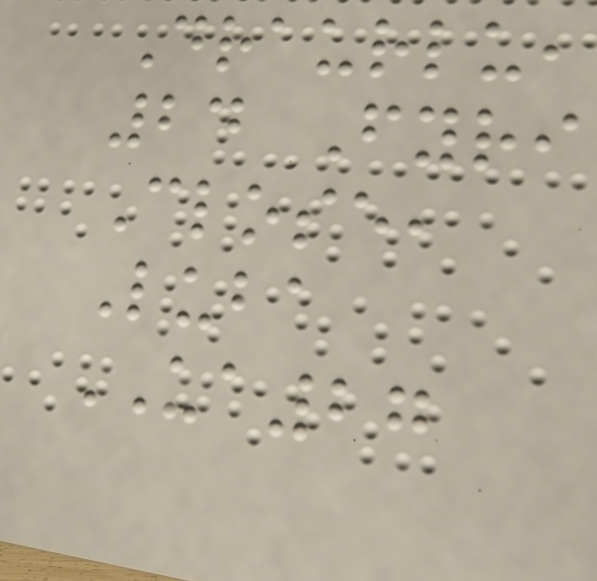Draurlu,
24 Fyri
Close,
Luba
UA27
